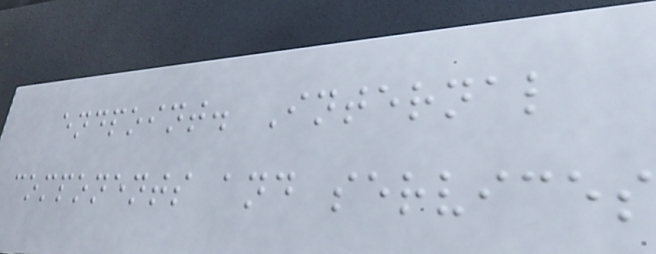endpoint. Internal
components and services
